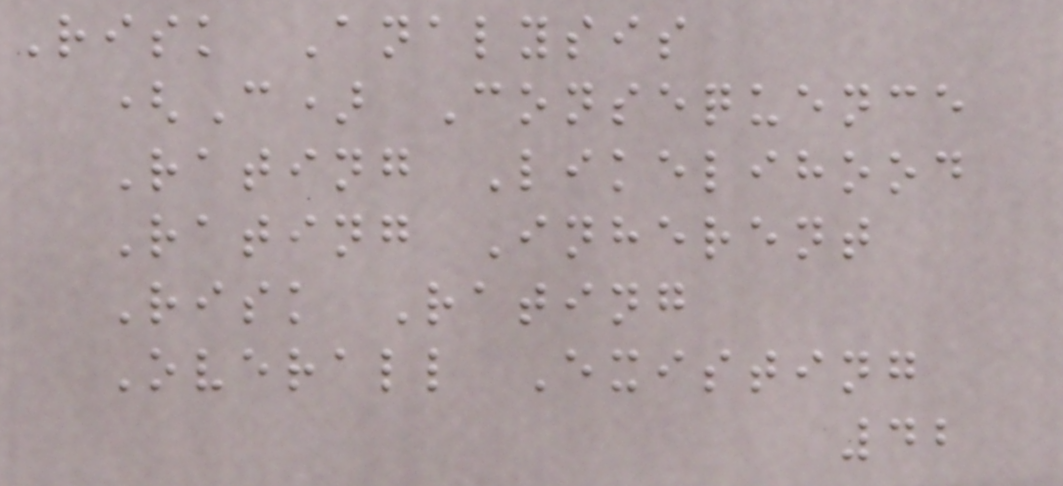Risk Analysis
(C) Consequence
Rating Likelihood
Rating Inherent
Risk Rating
Overall Existing
42
